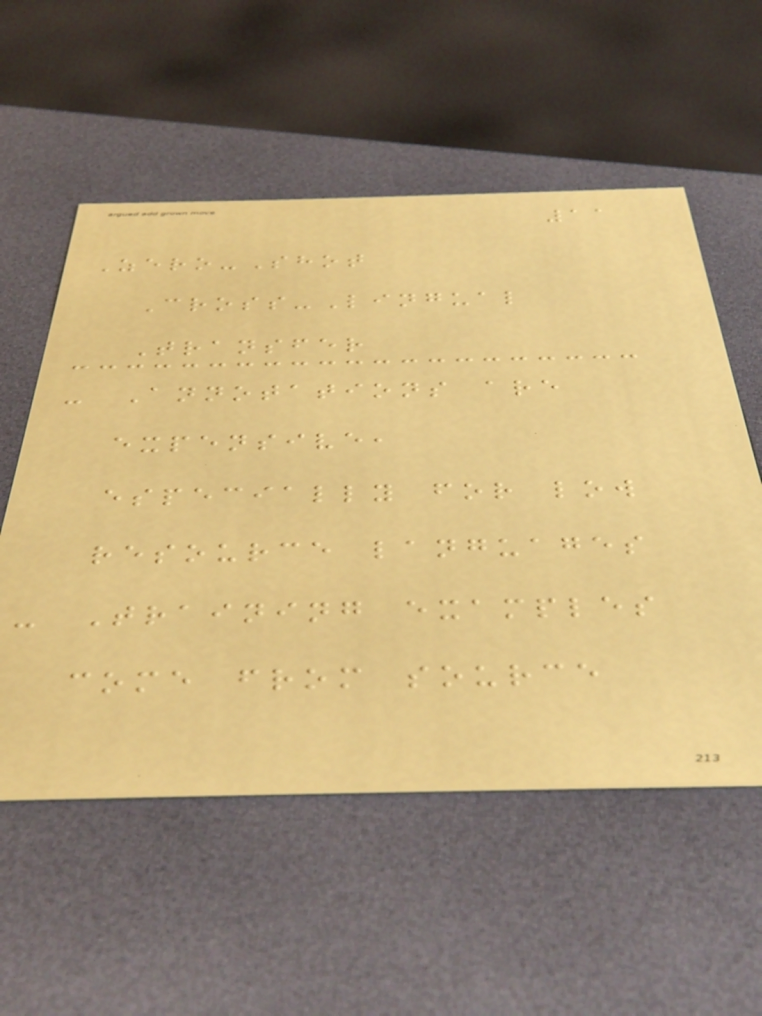11
Zero-Shot
Cross-Lingual
Transfer
- Annotations are
expensive,
especially for low
resource languages
- Training examples
come from source
